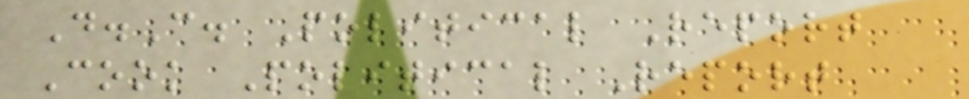D.C. Political Report
Cook Political Report
